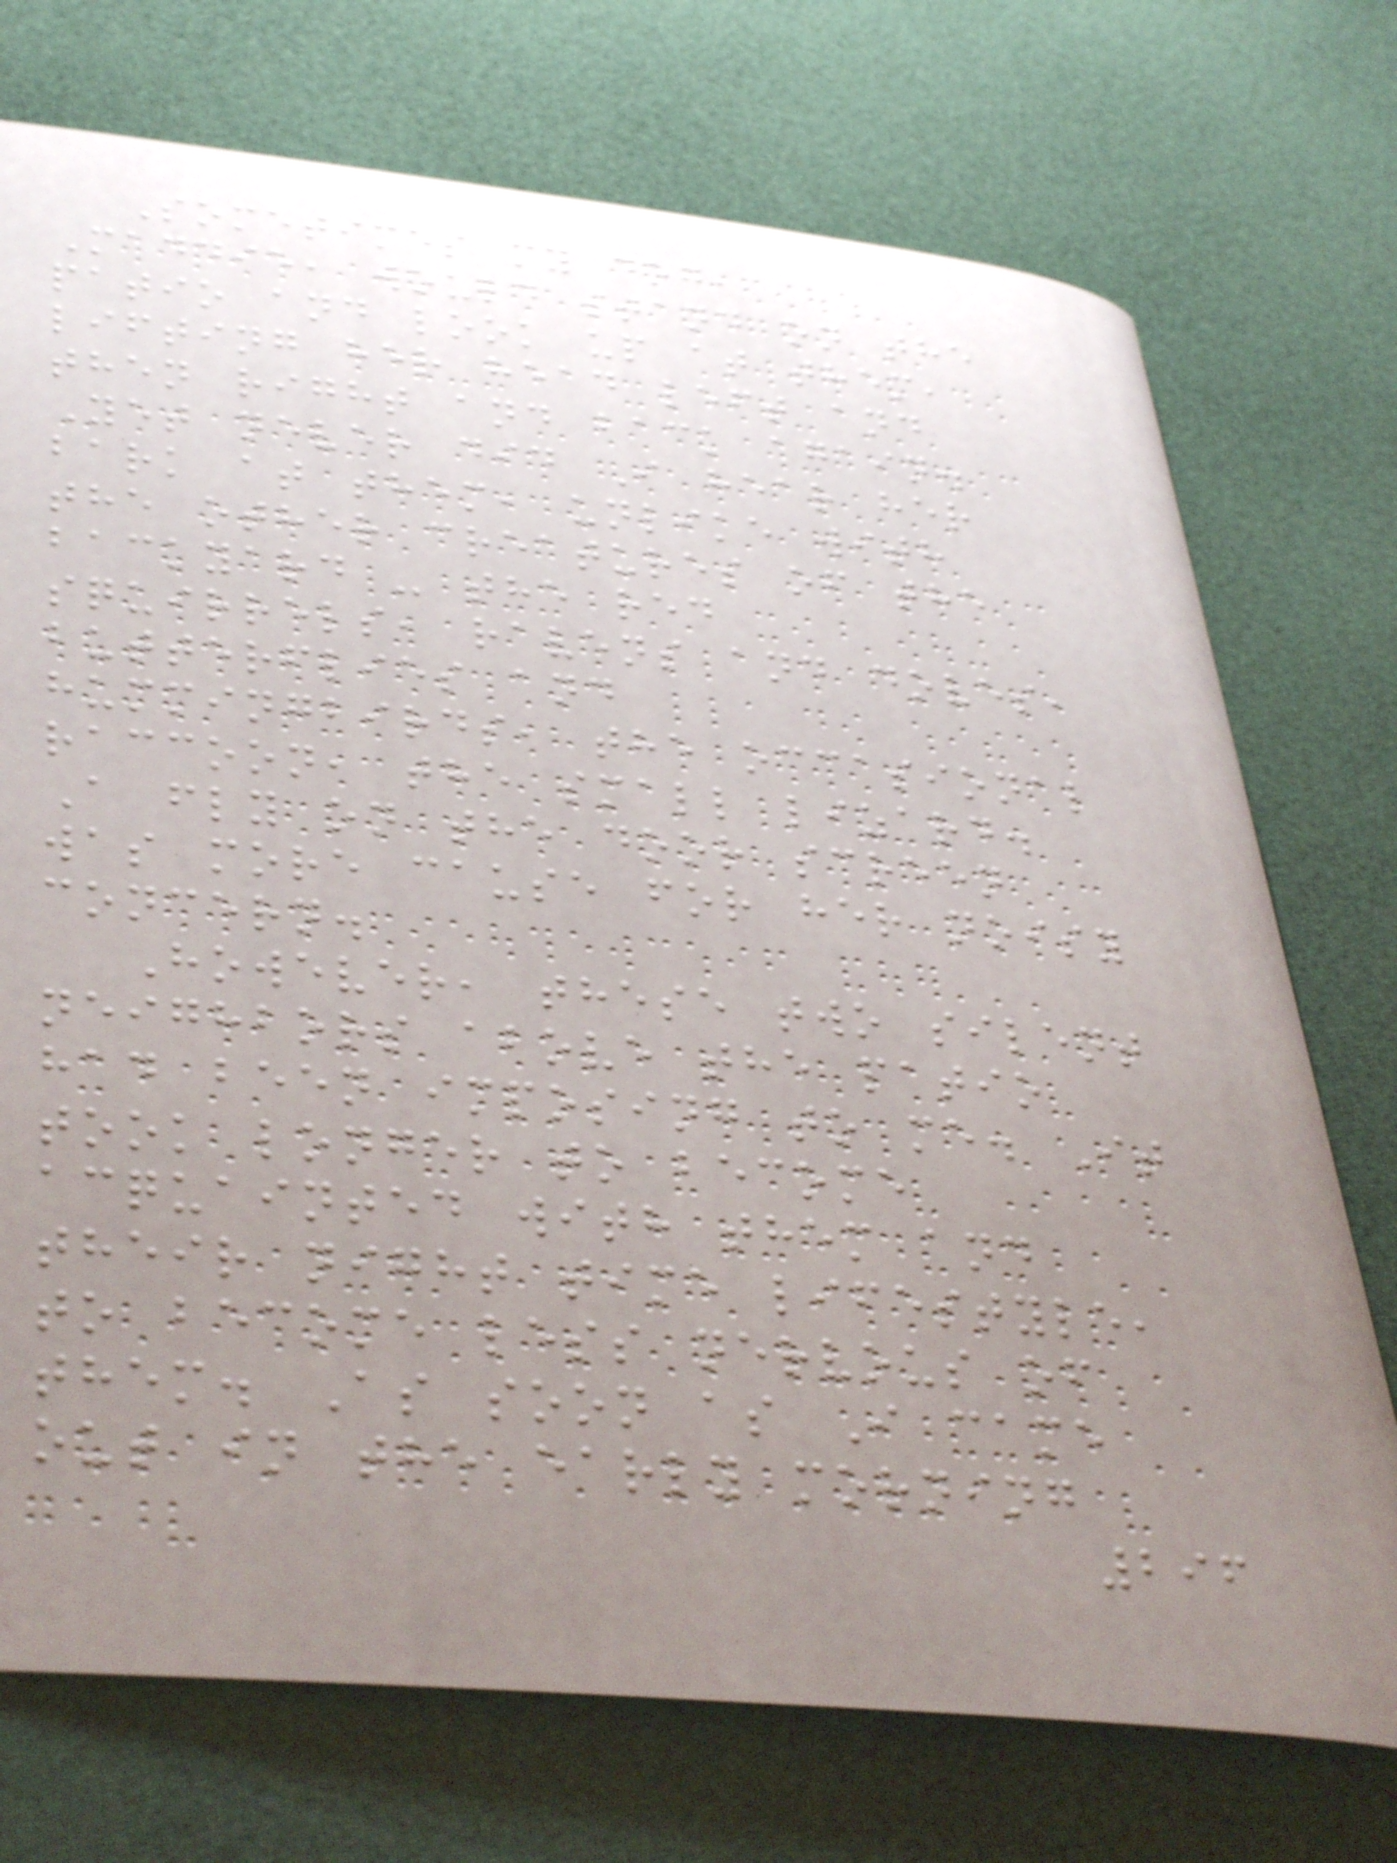Sometimes my dog,
Maddie, would stand on the
patio and look up at them,
lifting her head left and
then right and back again.
Yet never did I hear her
bark at them, unlike with
the other creatures of the
backyard - the red
squirrels, ravens and doves,
butterflies and
hummingbirds, the occasional
raccoon, the small lizard.
A fly on the door screen
was more cause for her noisy
concern.
However, these two silent
neighbors above the patio
had been imposing to me. It
took longer to become
acquainted with them and
their night time lifestyle,
to become less nervous of
them. As soon as I came
out in the early morning
296
